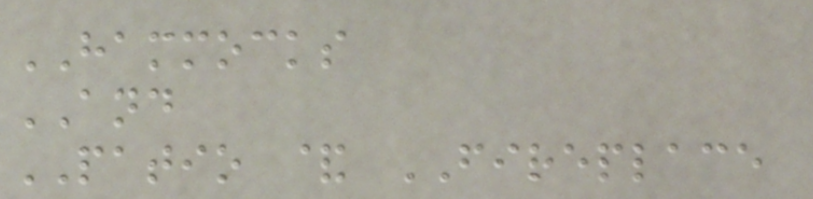HAMMOCKS
AND
PATIO & FIREPLACE
